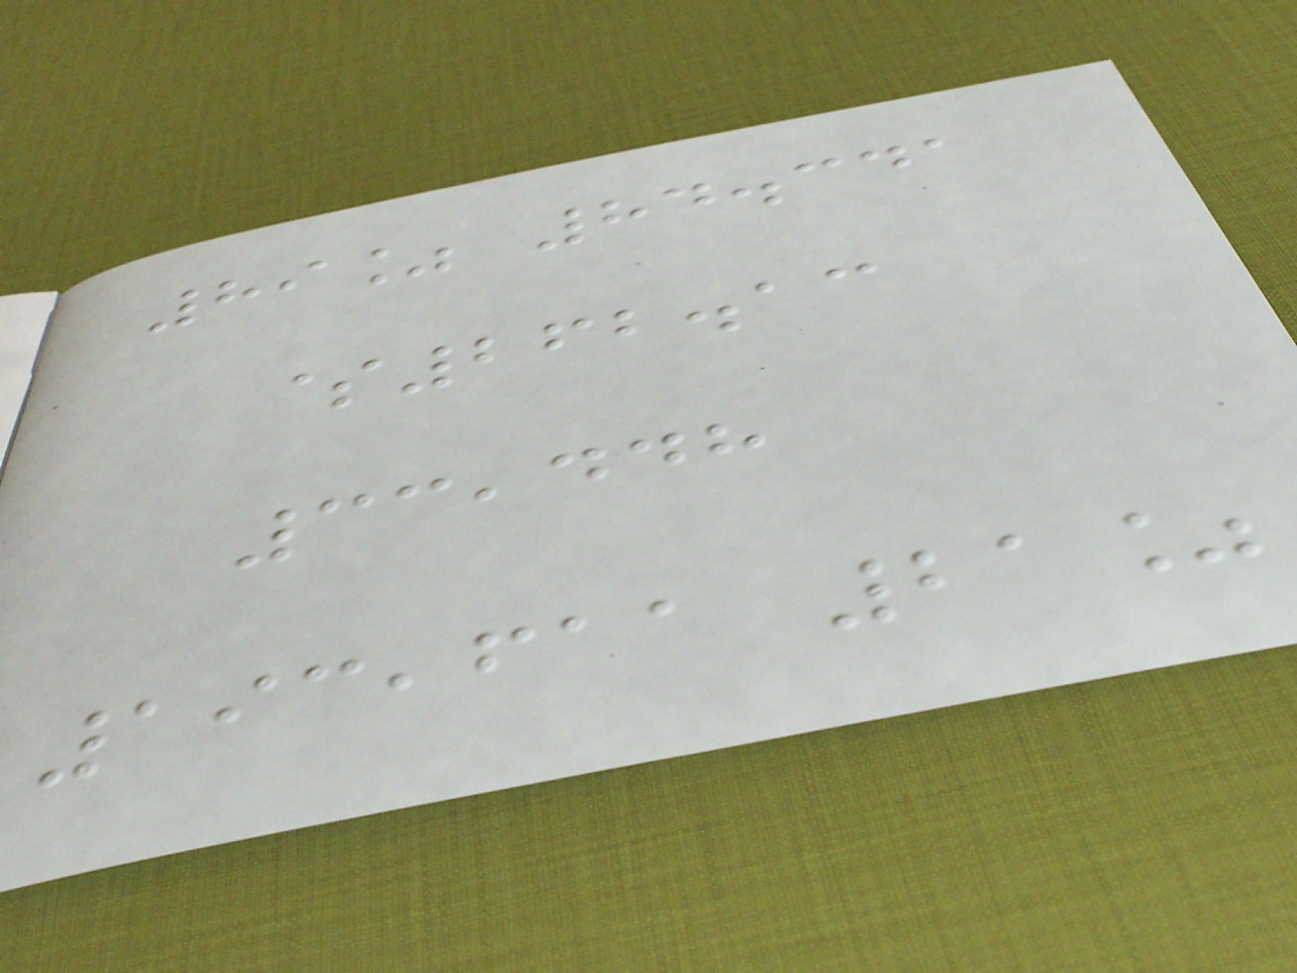89% 84.341
$262.13
33,448
193,611 21%
